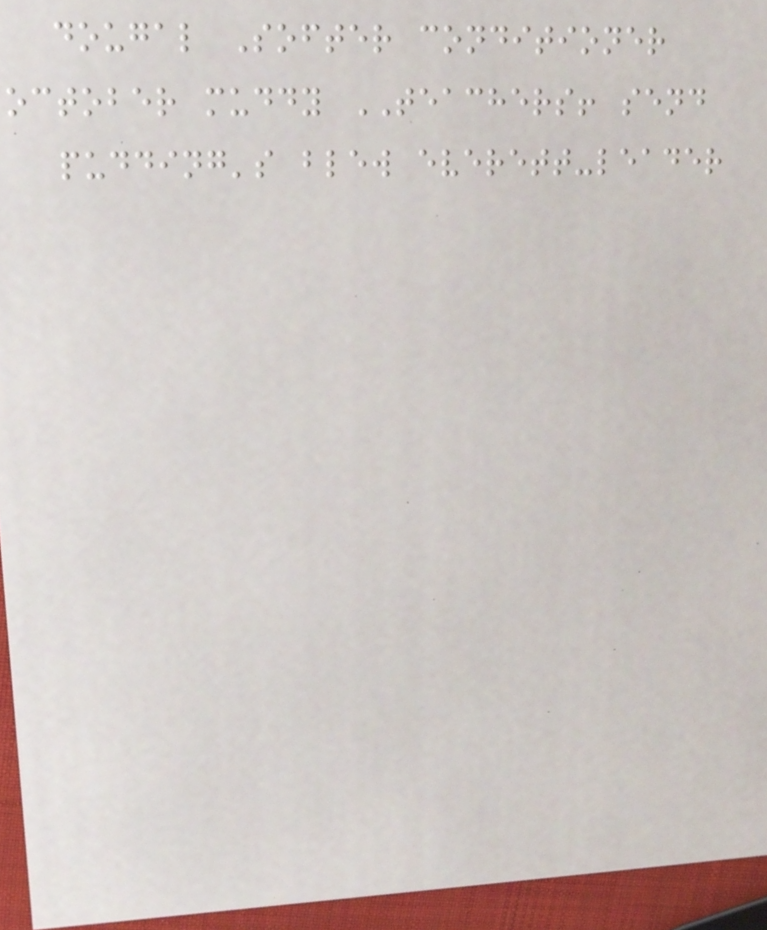dougal Softer conditioner
october muddy TEACHERS! send
pudding's blew everett-leader
